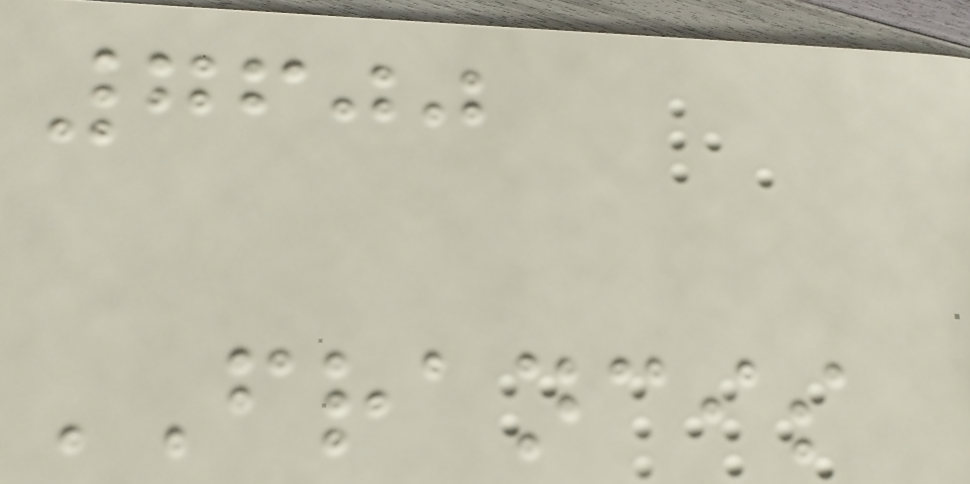7600
FRANCIS
